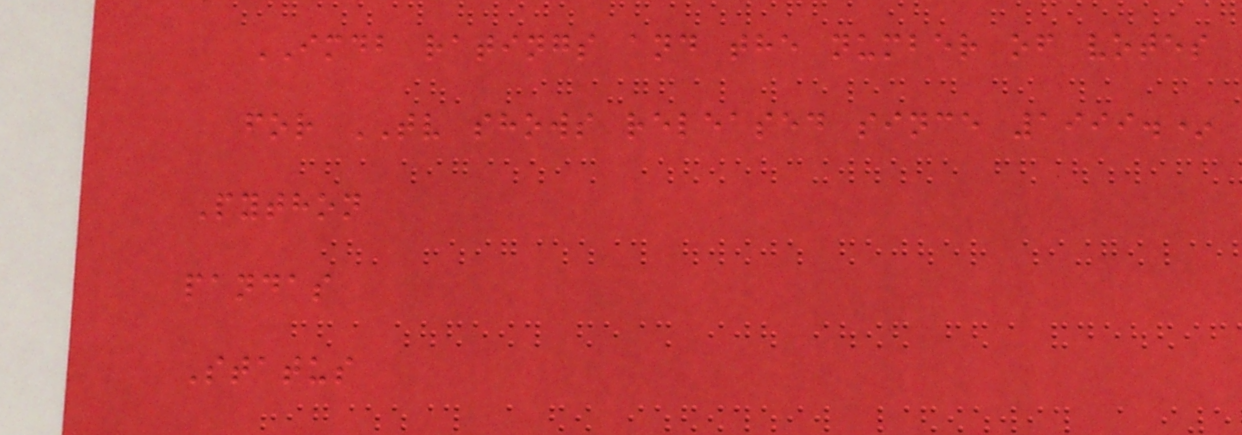IMDB ratings and the number of votes
for TV shows released since 1999.*
Python
pandas
Status
